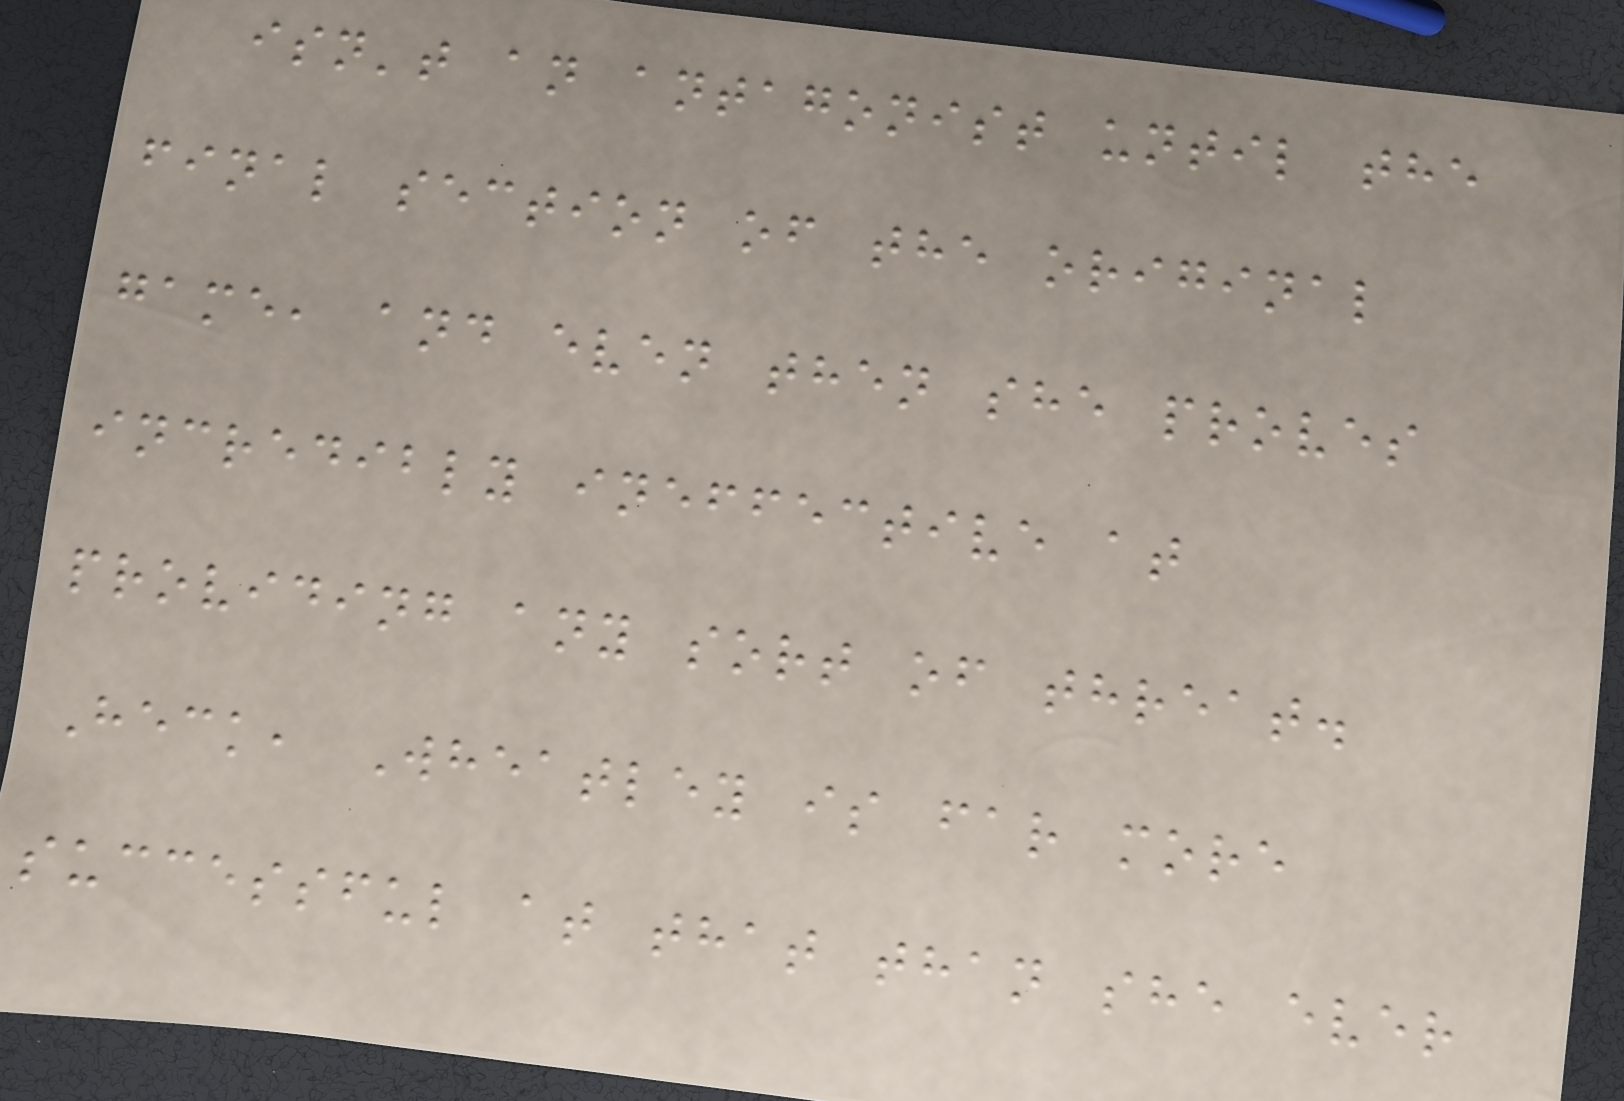isn't an antagonist until the
final section of the original
game, and even then she proves
incredibly ineffective at
providing any sort of threat.
Heck, Wheatley is far more
successful at that than she ever
